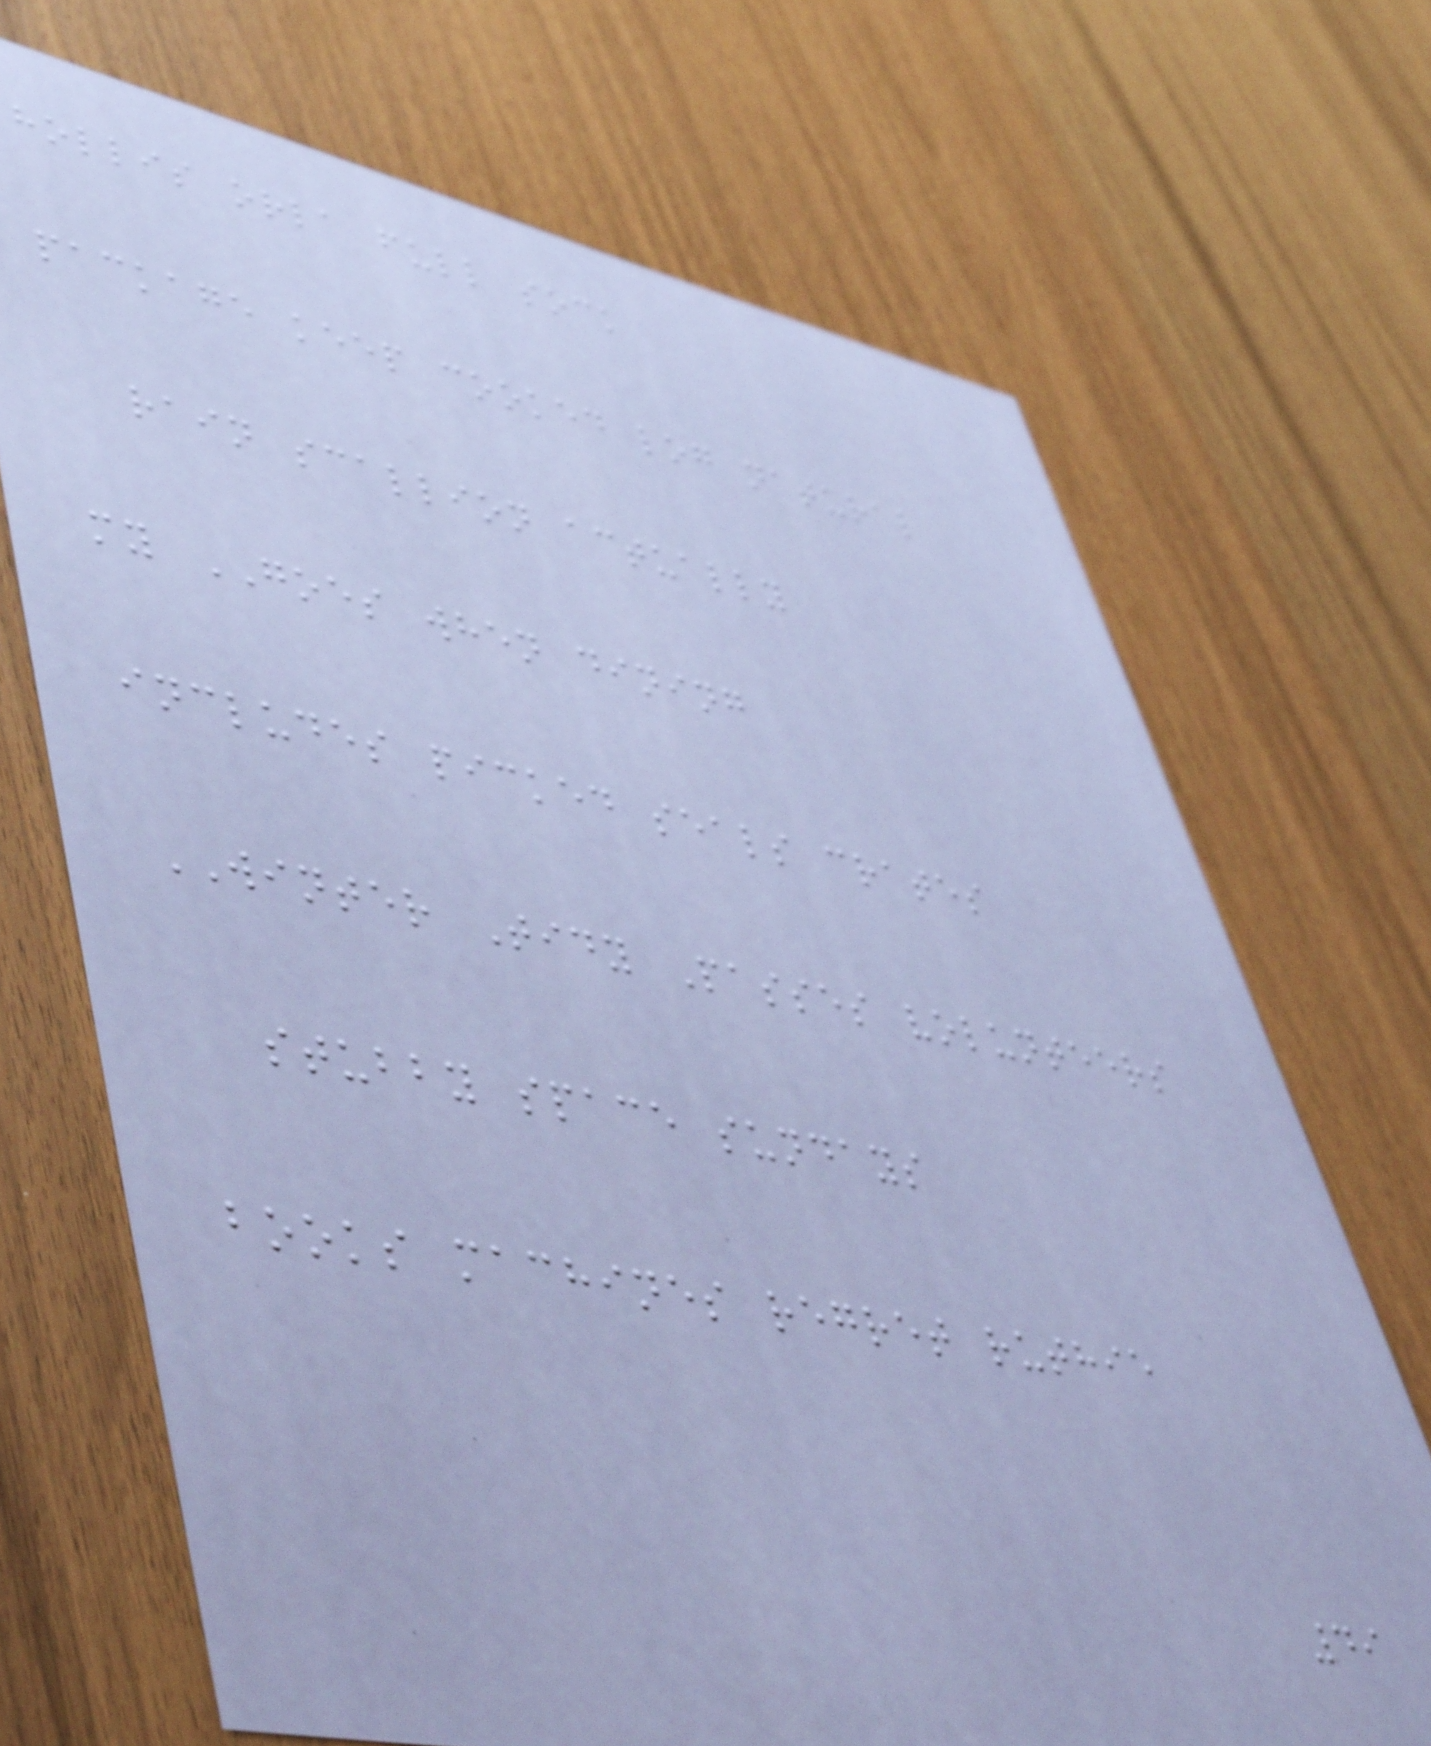hollis orla full sock
package keep cooked log natural
rain scallion actually
my GOES when dining
includes picked seals crates
WINTER Tidy Passes volunteers
stubby space sundays
books machines regret ruthie
49
